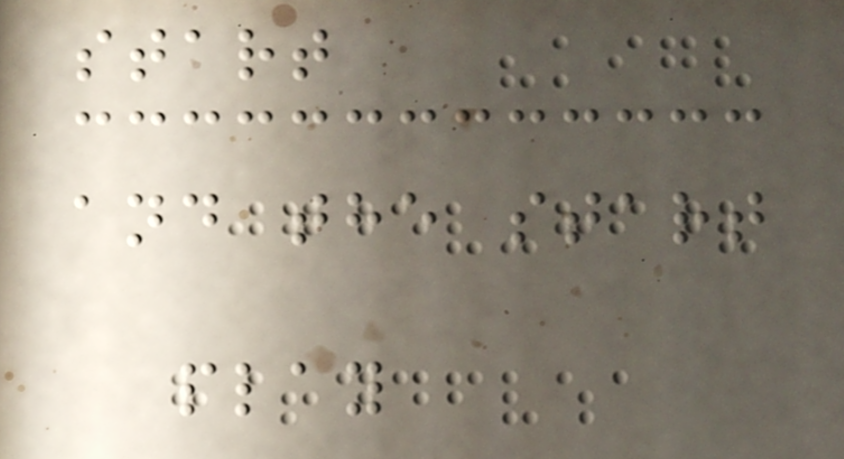start
and the start
play
